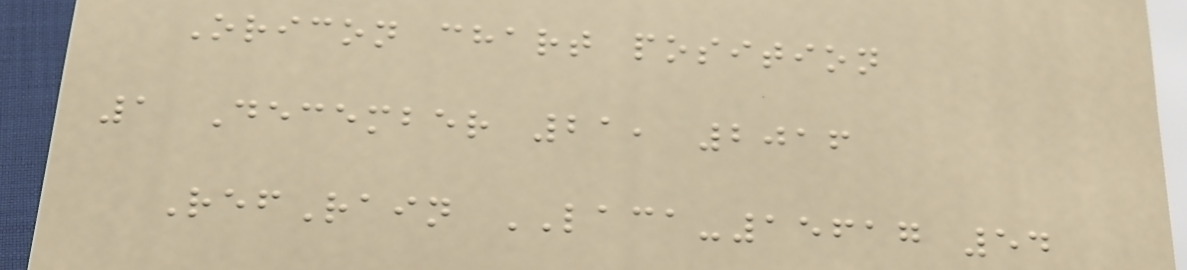Oricon chart position
1 December 21, 2016
RefRain LACA-15617 54
